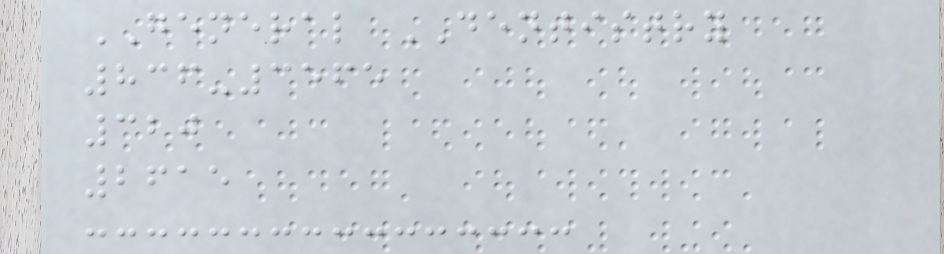GENERAL DENTISTRY
836-3565
320
2615
